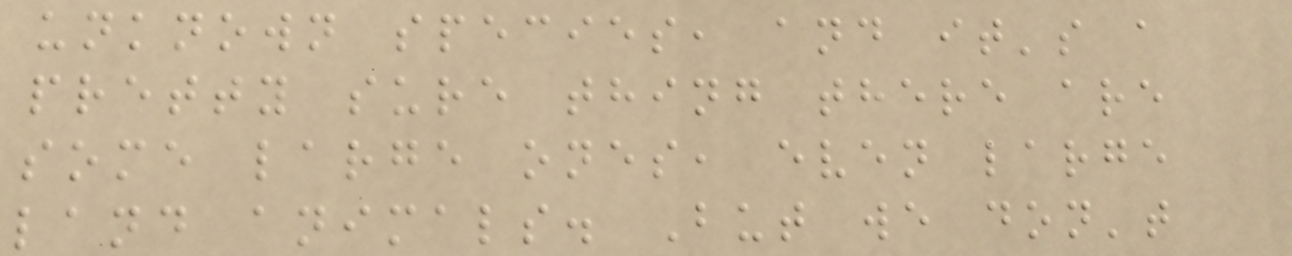unknown species, and it's a
pretty sure thing there are
some large ones, even large
land animals. But we don't
